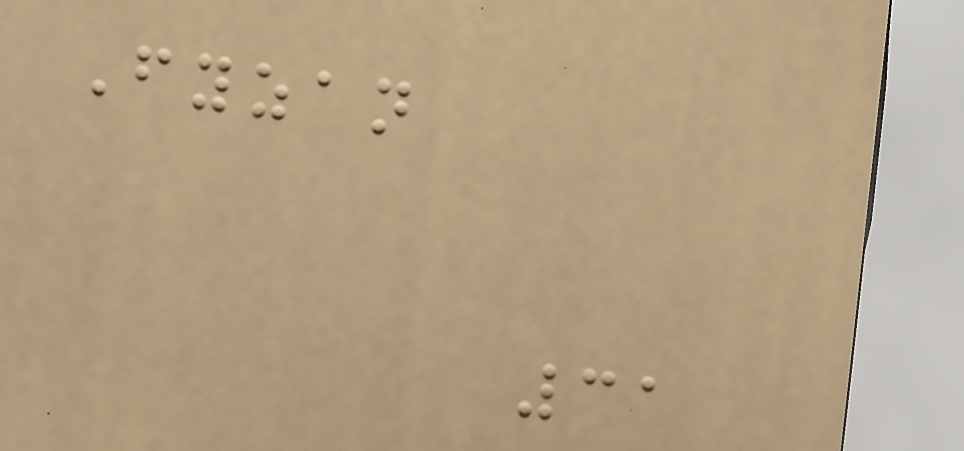Fyzan
31
